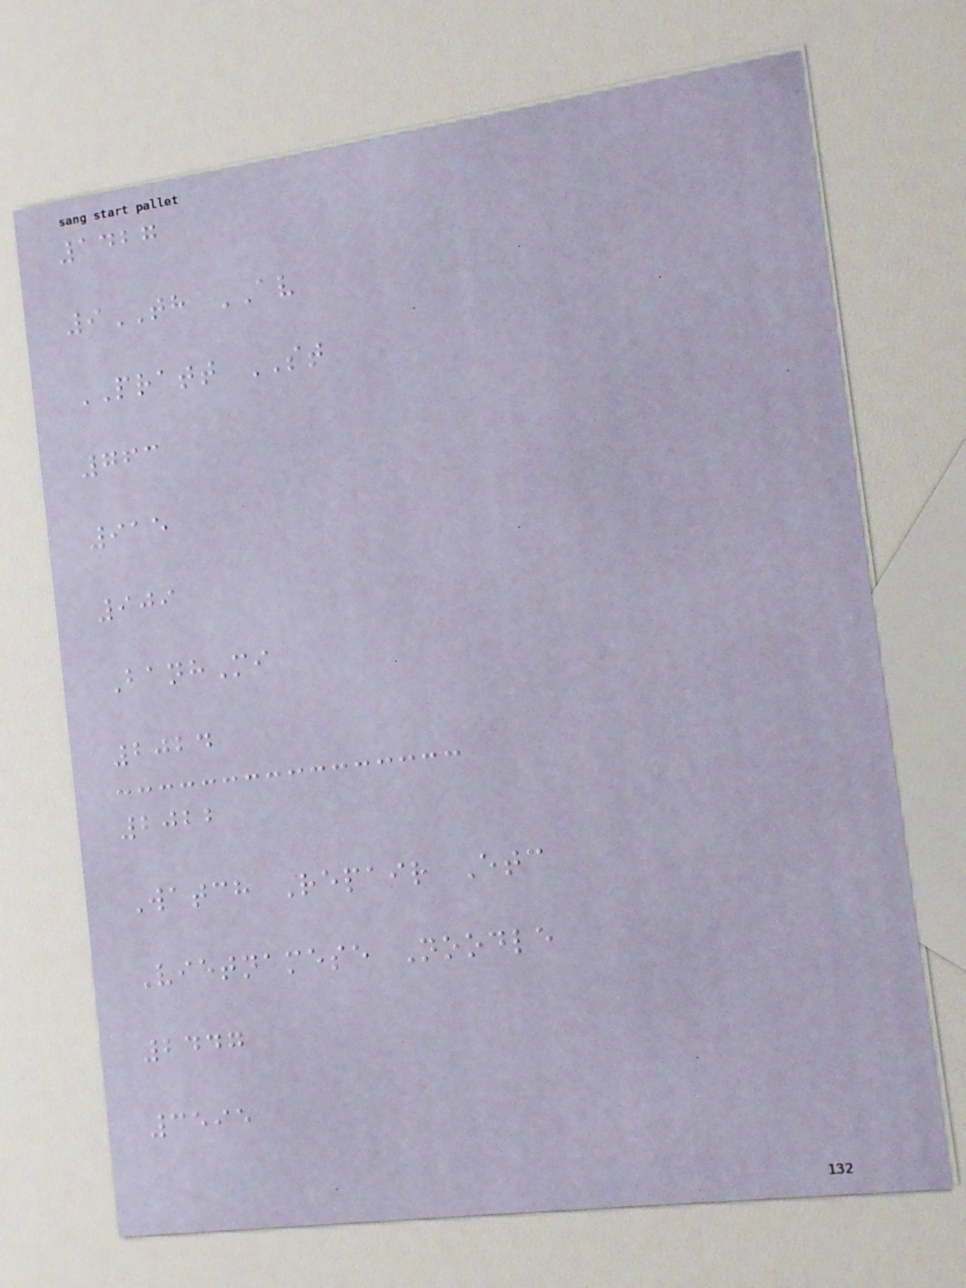1427
9TH AV
PRATT ST
763
915
909
BanhMi
2024
2022
Watch Repair Etc
Vietnamese Noodle
2447
3595
